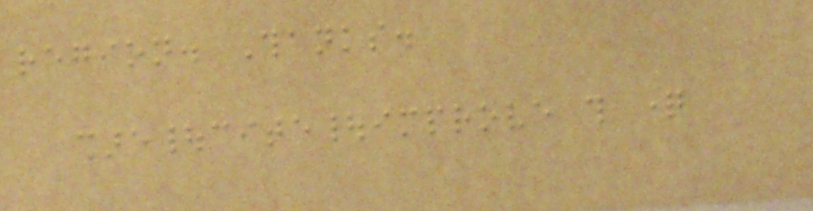region. Thanks.
share|cite|improve this question
